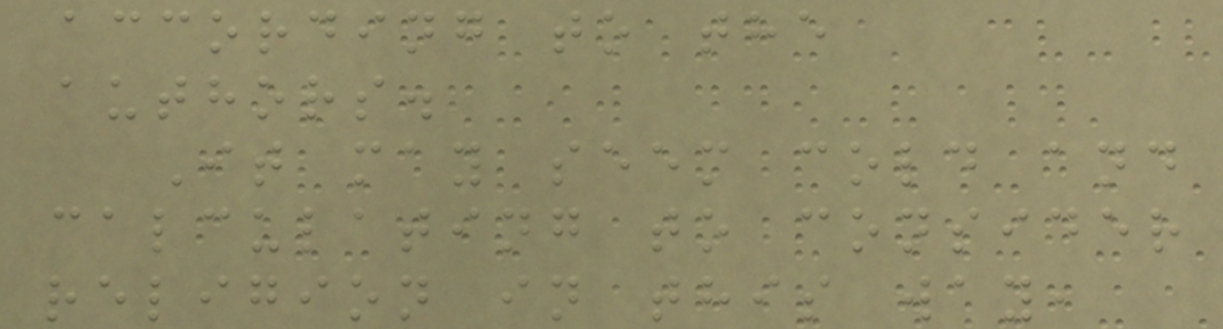according to the
authors.
It may seem cold and
calculating to consider
religion in this way,
